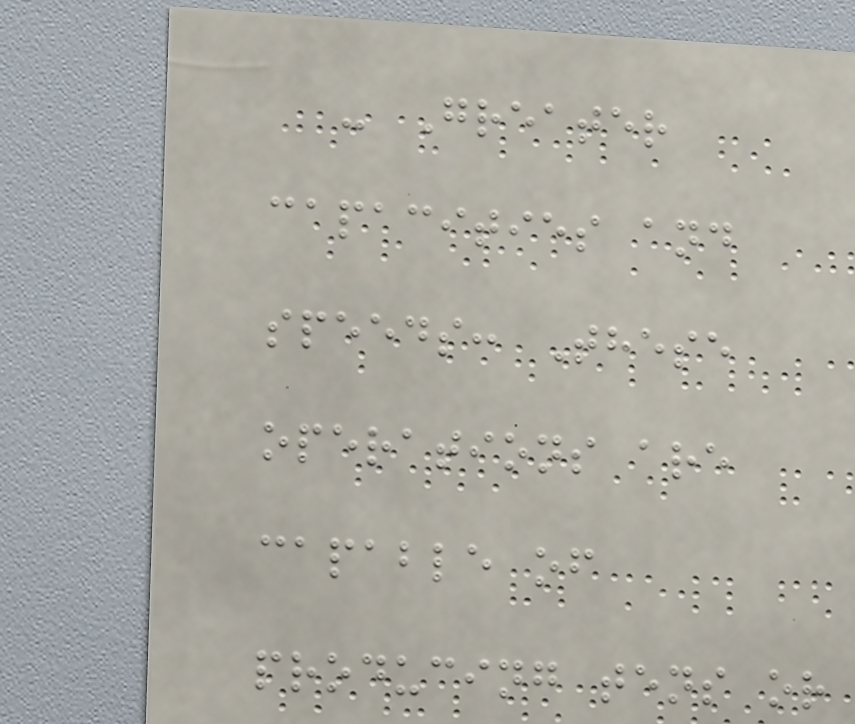- Greater
capacities and
speeds: These
operations are
capable of
producing tens or
